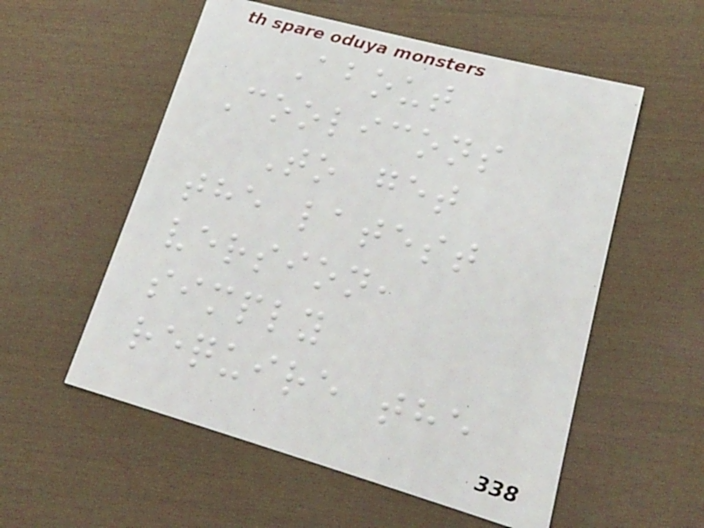About
Coolicons
To get
the latest
version,
simply
require the
